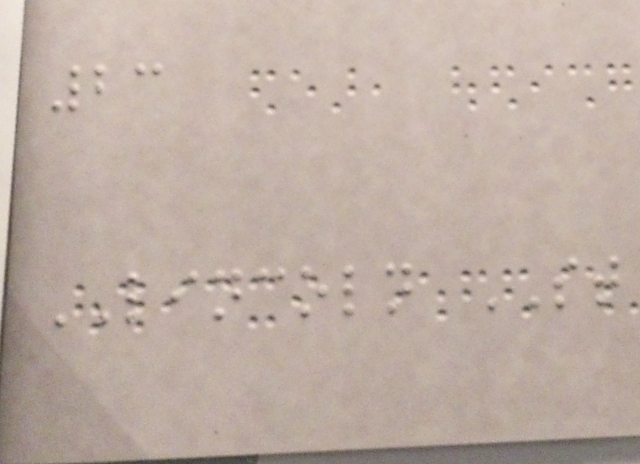23
LINCOLN ST
